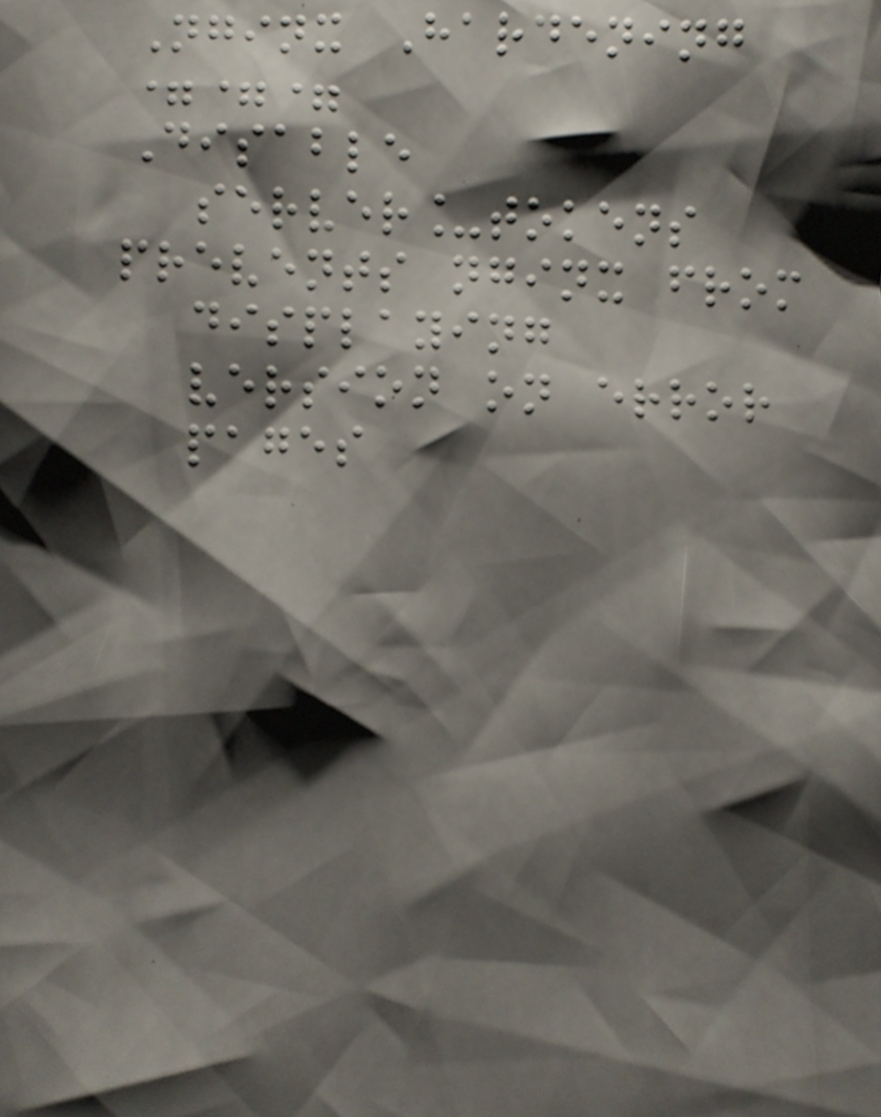Nginx Hardening
===
Disable
server_tokens
prevents nginx from
displaying
version on error
pages
